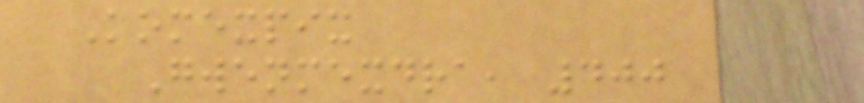Komexpix
Gwenmexdra, 400
